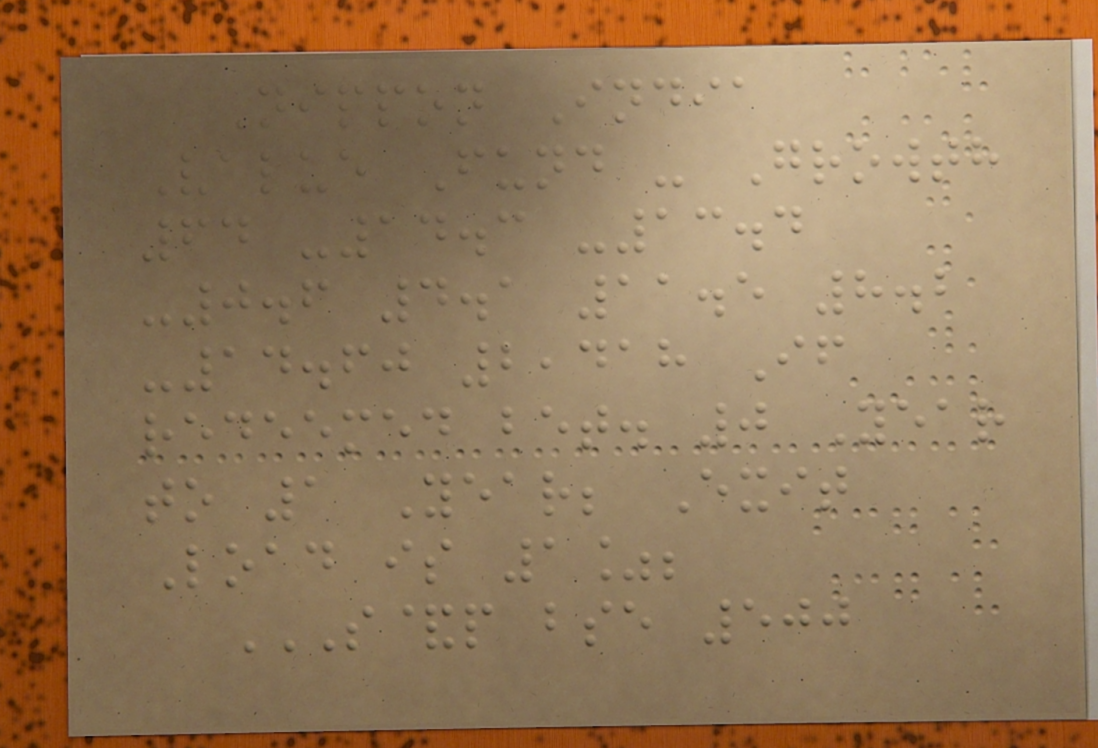Nippon India
Value Fund - Growth
64 -14.3 -13.4
-0.6 4.1 11.5 8.2
-14.60 2,418 If
redeemed bet. 0 Year
to 1 Year; Exit
Load is 1%;
S&P BSE 500
